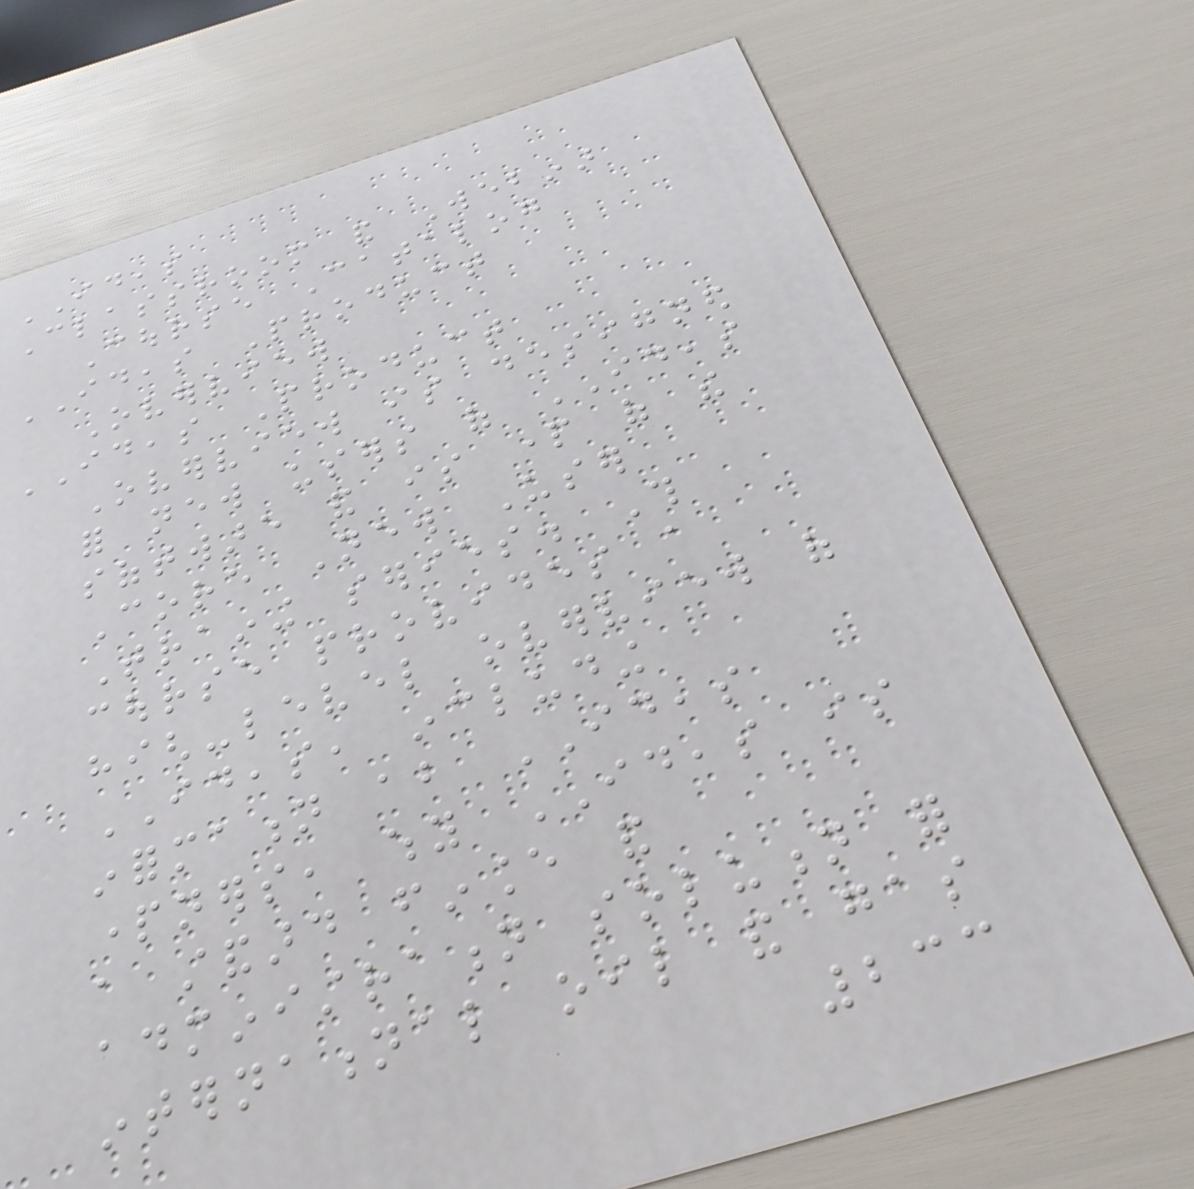IDEAS
Classroom and Webinar
Course Catalog
IDEAS Product
Overview
IDEAS Product
Overview is designed
for new users of IDEAS
software and is part of the
Core New User
Training series. This
course provides a
high-level overview of
IDEAS, including
information about IDEAS
partners, why IDEAS is
a standard finance and
administration solution for
international oil and gas
233
